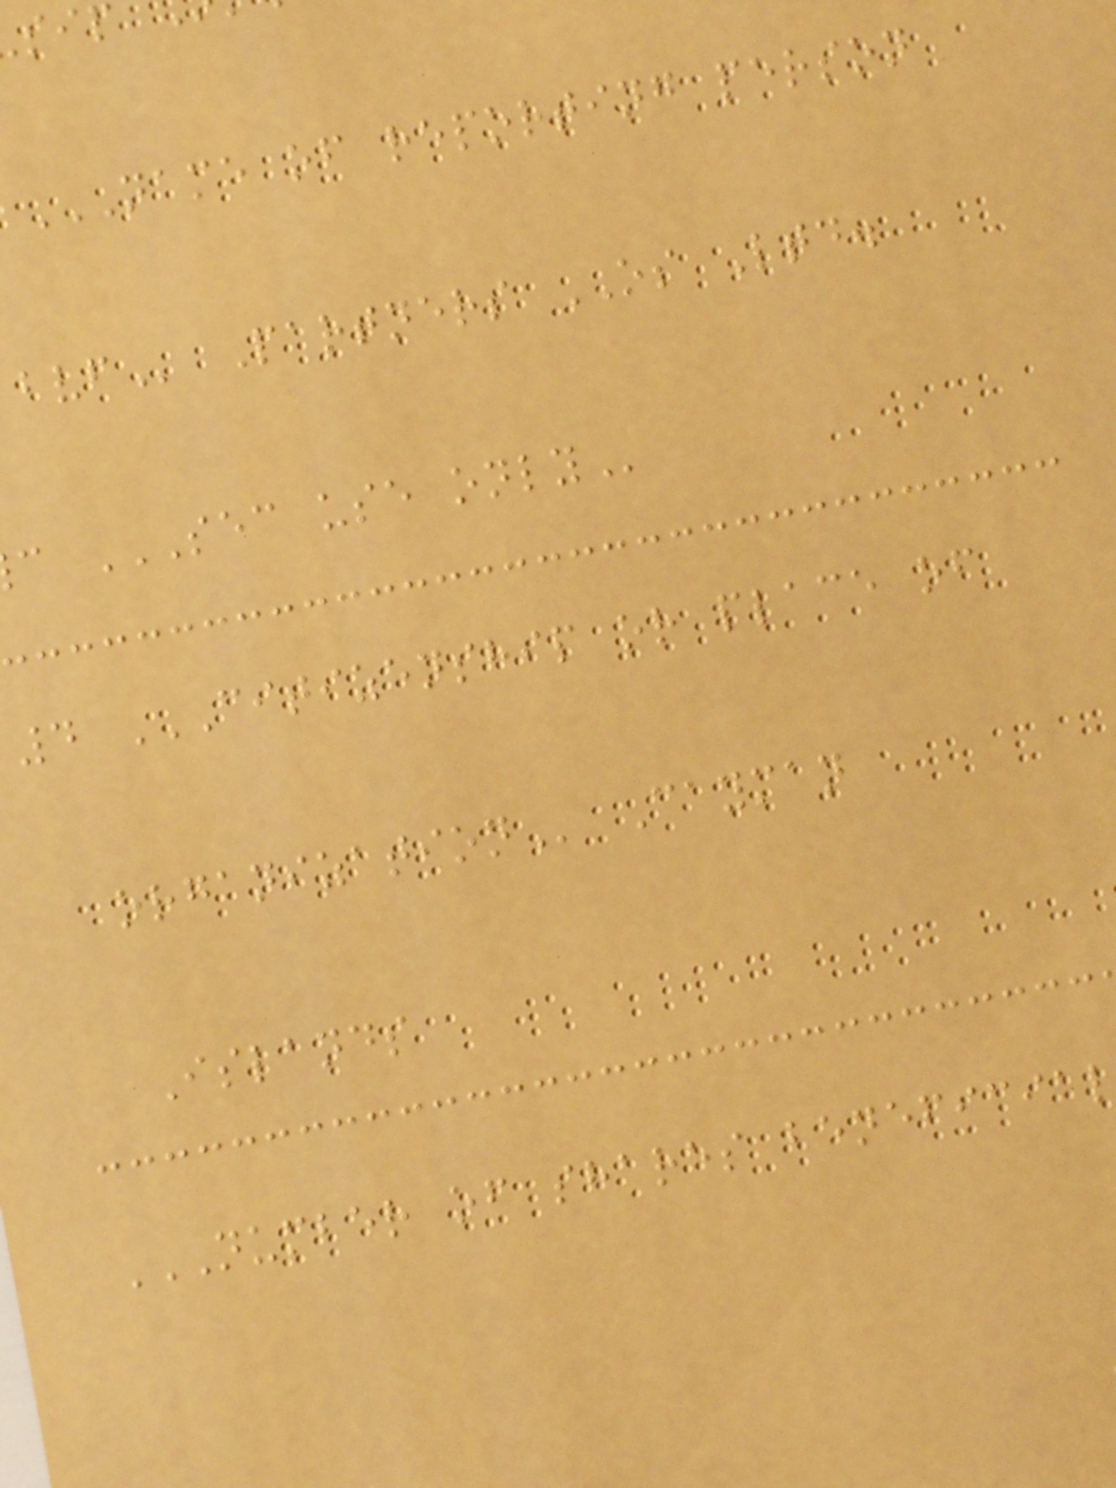Partners OS Ltd.
c SEC USE ONLY
4 CITIZENSHIP OR PLACE OF
Cayman
Islands
